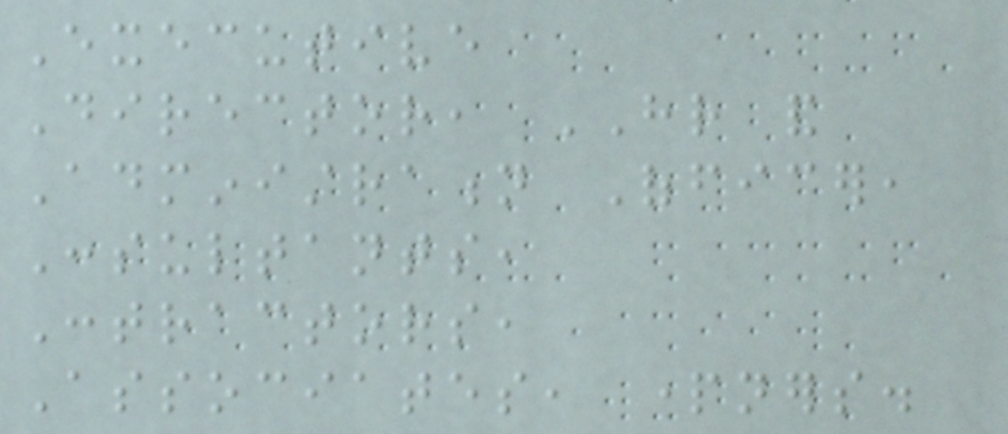Executive
Director, HR and
Administration Officer,
Consultants,
Contractors,
Associates, partners.
